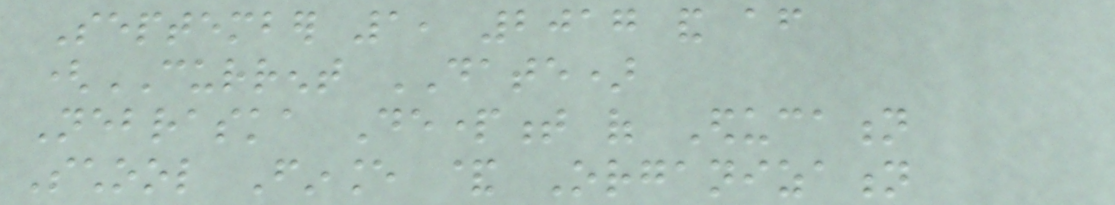September 1, 2017 and after
(CURRENT DATE)
Nebraska Department of Education
School Finance & Organization
